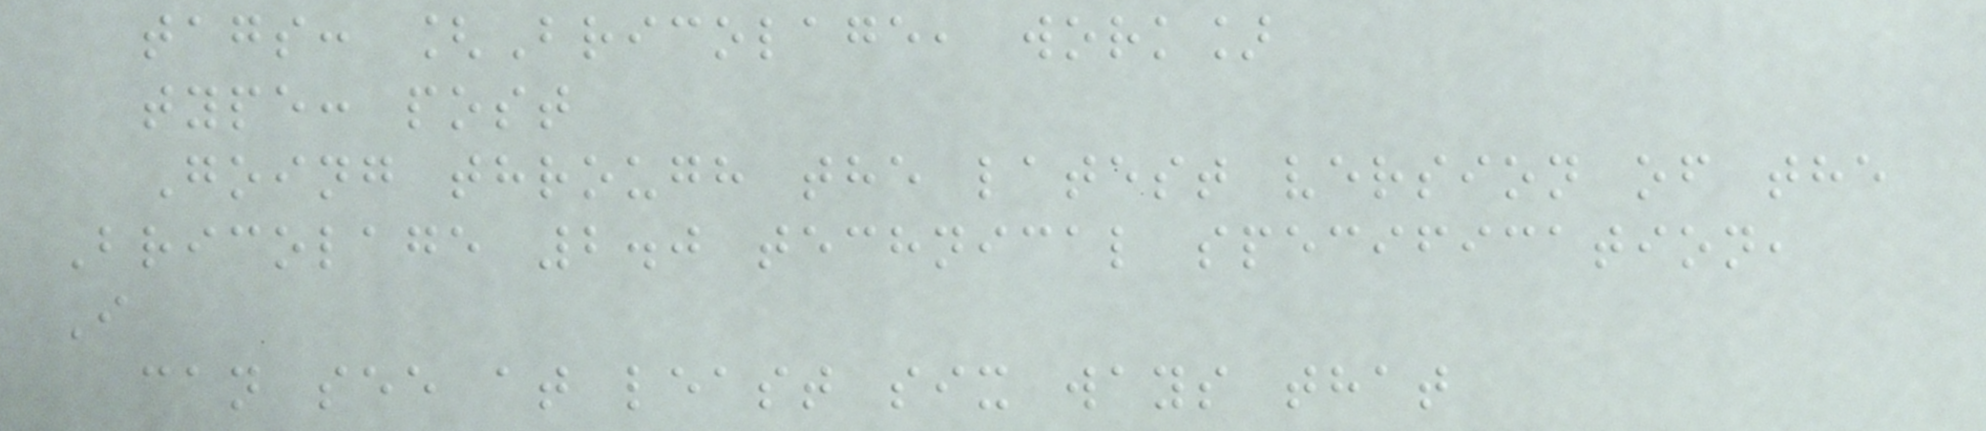tags: [Bricolage, work]
type: post
Going through the latest version of the
Bricolage 2.0 technical specification,
I
can see at least six ways that
